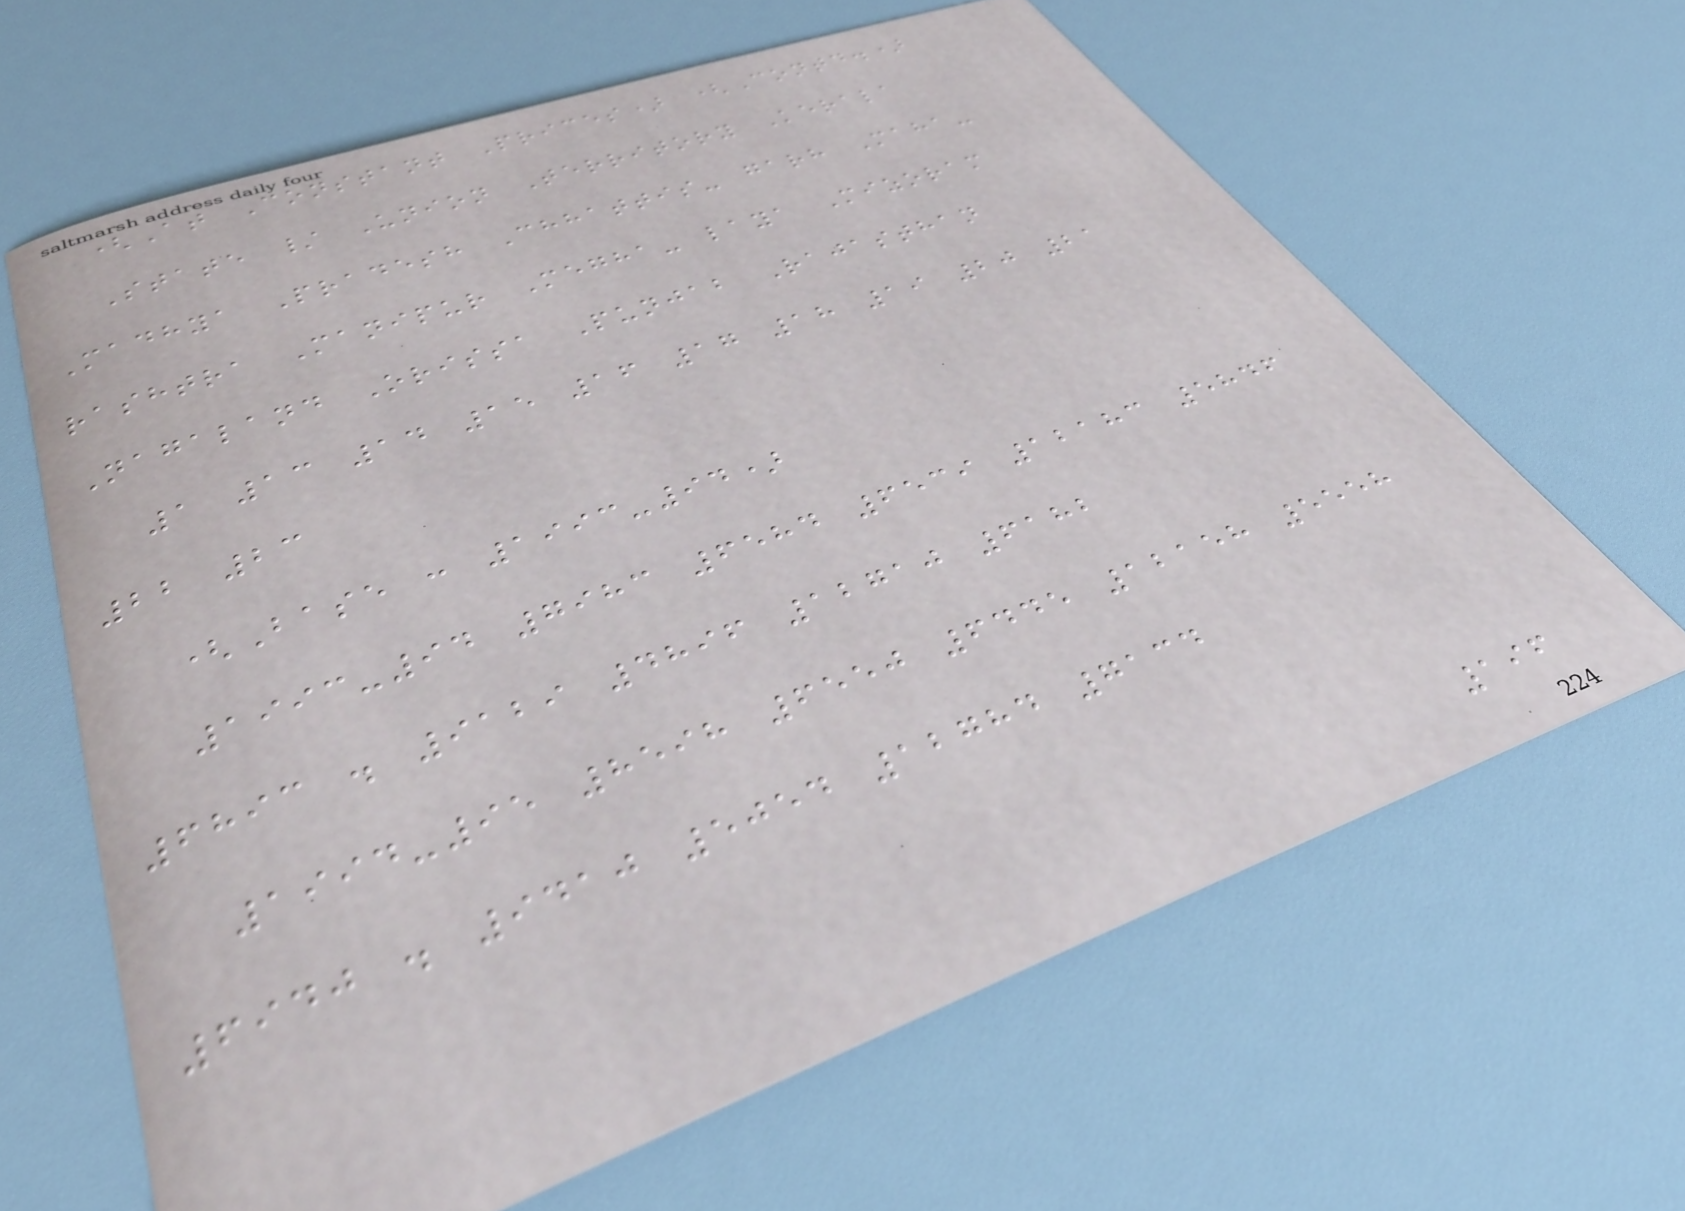(At Constant Prices) (Contd.)
State / Union Territory Kerala
Madhya Pradesh Chhattis- garh Maha-
rashtra Manipur Megha- laya Mizoram
Nagaland Orissa Punjab Rajasthan
1 13 14 15 16 17 18 19 20 21
22 23
(Base : 1993-94)
1993-94 7983 6584 6539 12183 5846
6893 . 9129 4896 12710 6182
1994-95 8598 6550 6445 12158 5558
6940 . 9410 5054 12784 7134
196
